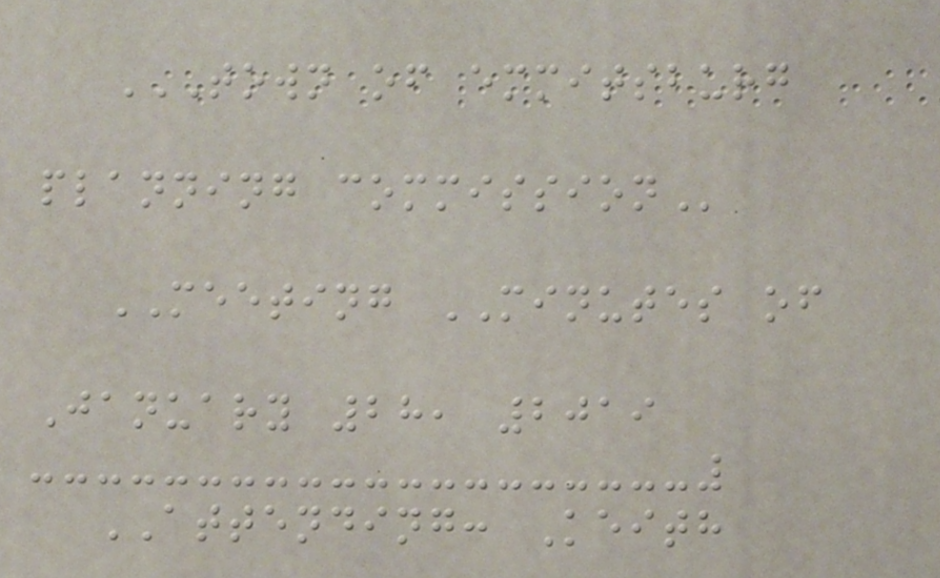TOWN OF EMMITSBURG
PLANNING COMMISSION
MEETING MINUTES of
January 28, 2019
ATTENDING: Keith
